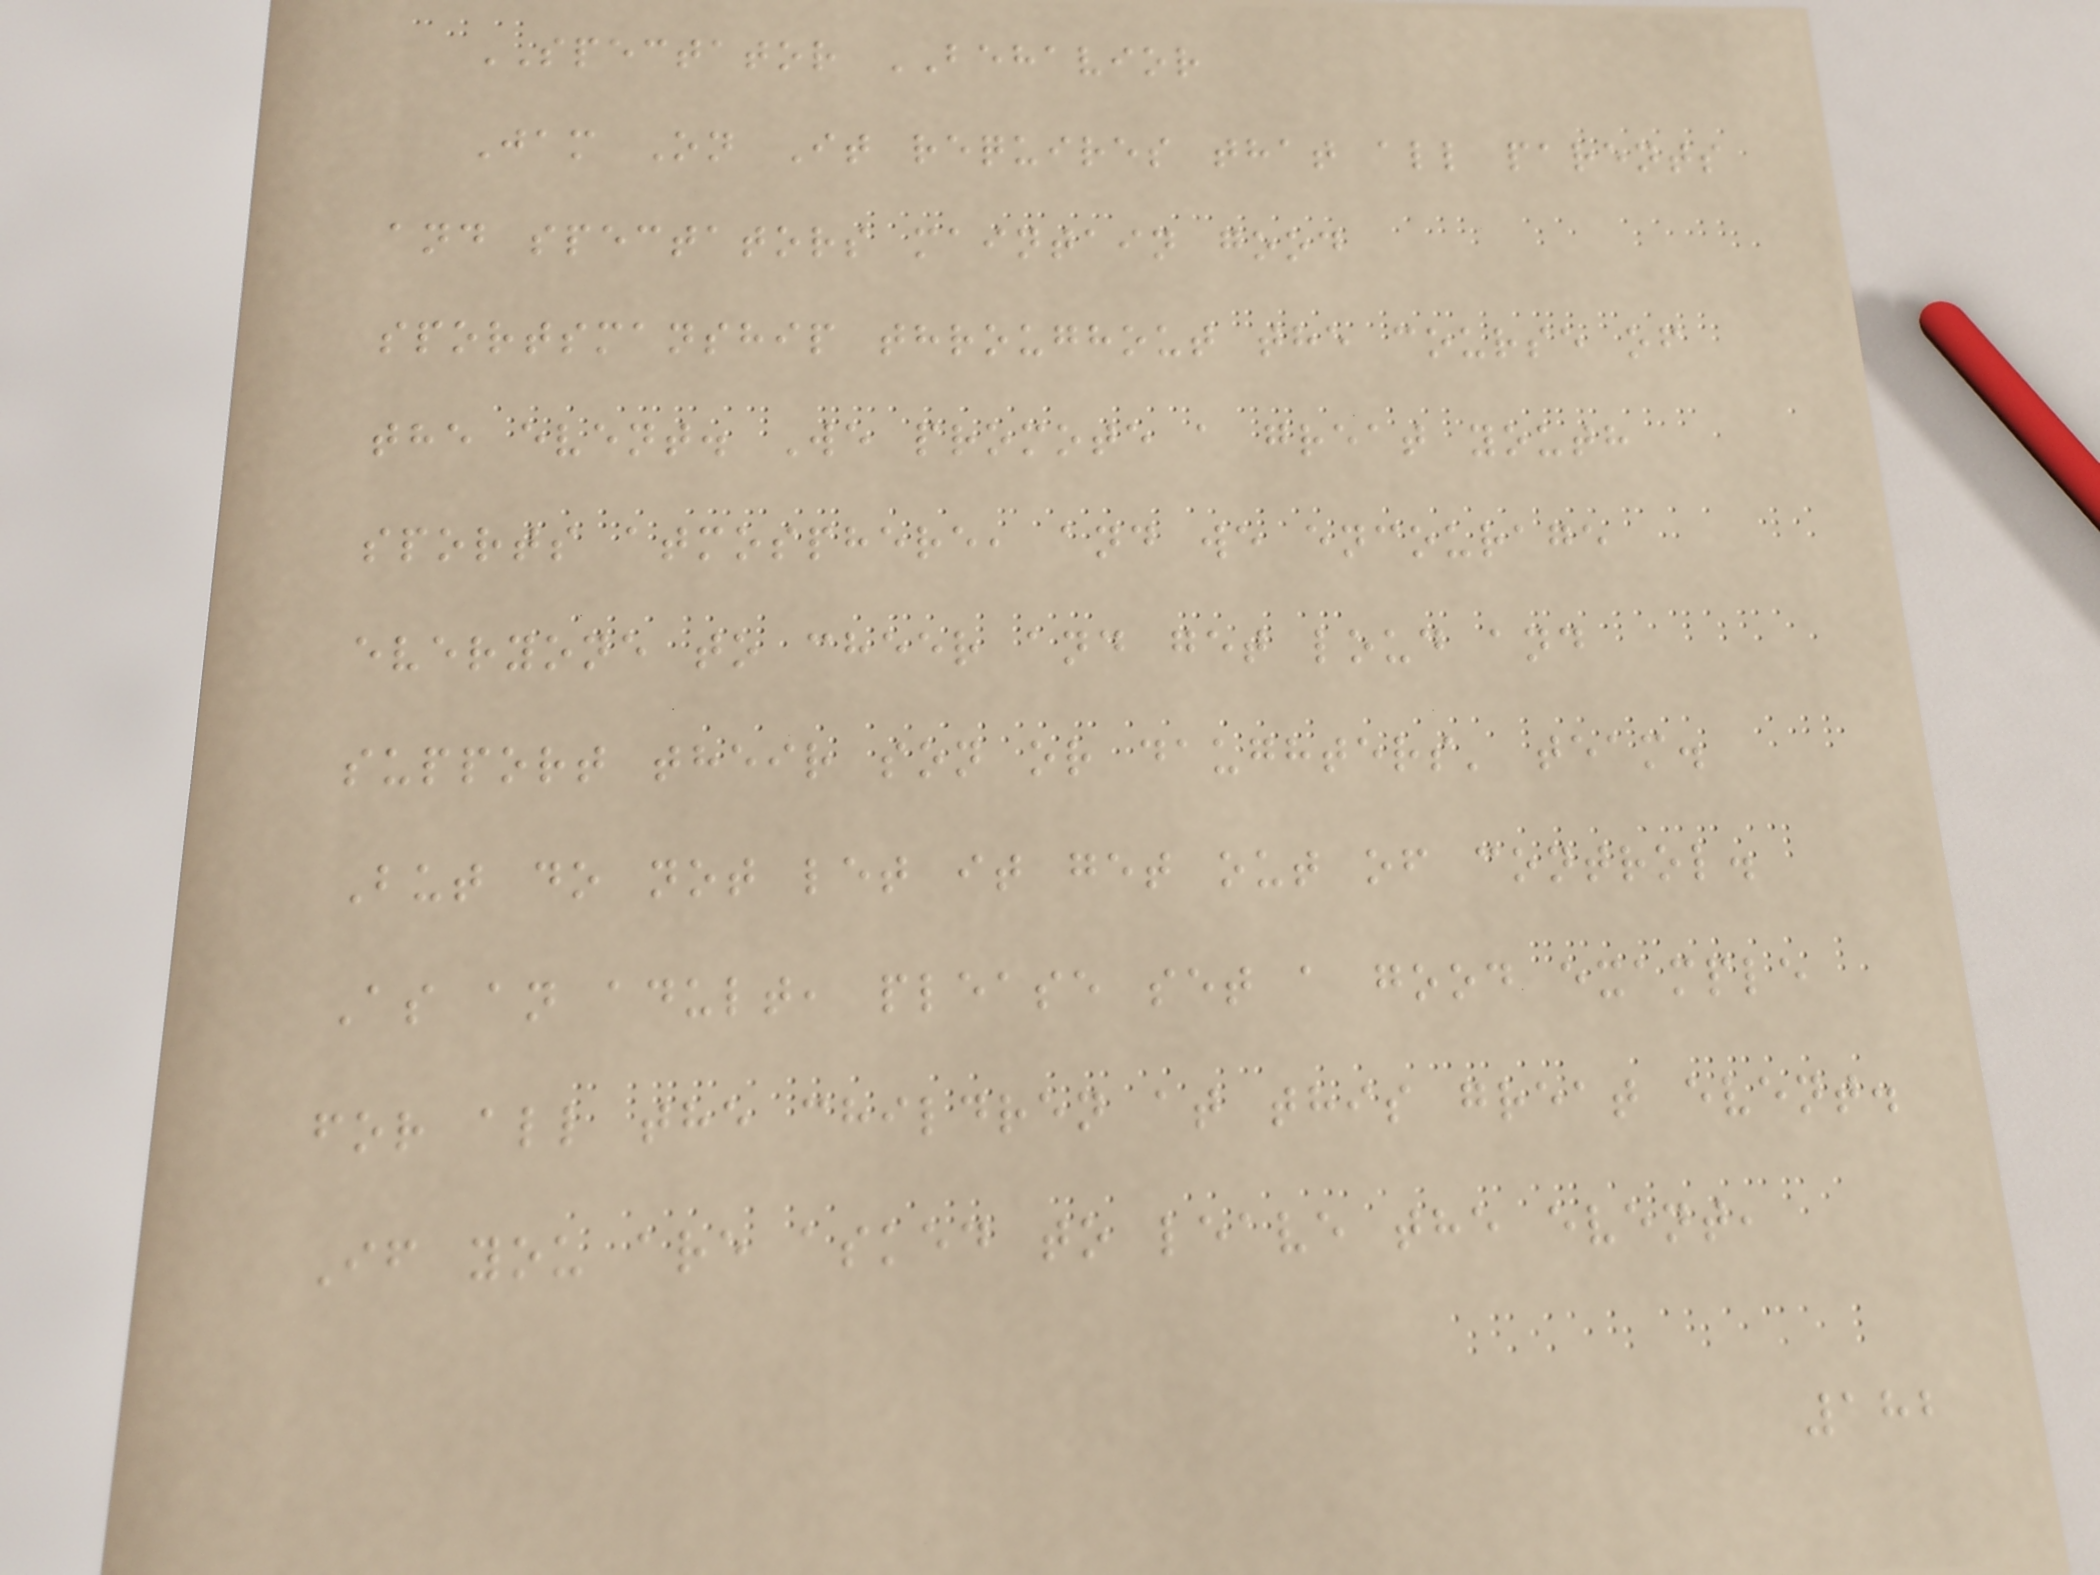SPECTATOR BEHAVIOR
Jam On It requires that all parents
and spectators maintain good
sportsmanship throughout the course of
the event. We promote a great youth
sports atmosphere, and we encourage
everyone to cheer and get loud and
support their son or daughters' team.
But do not let it get out of control.
As an adult, please set a good example
for all the children at this great event.
If you are asked to leave the event,
182
